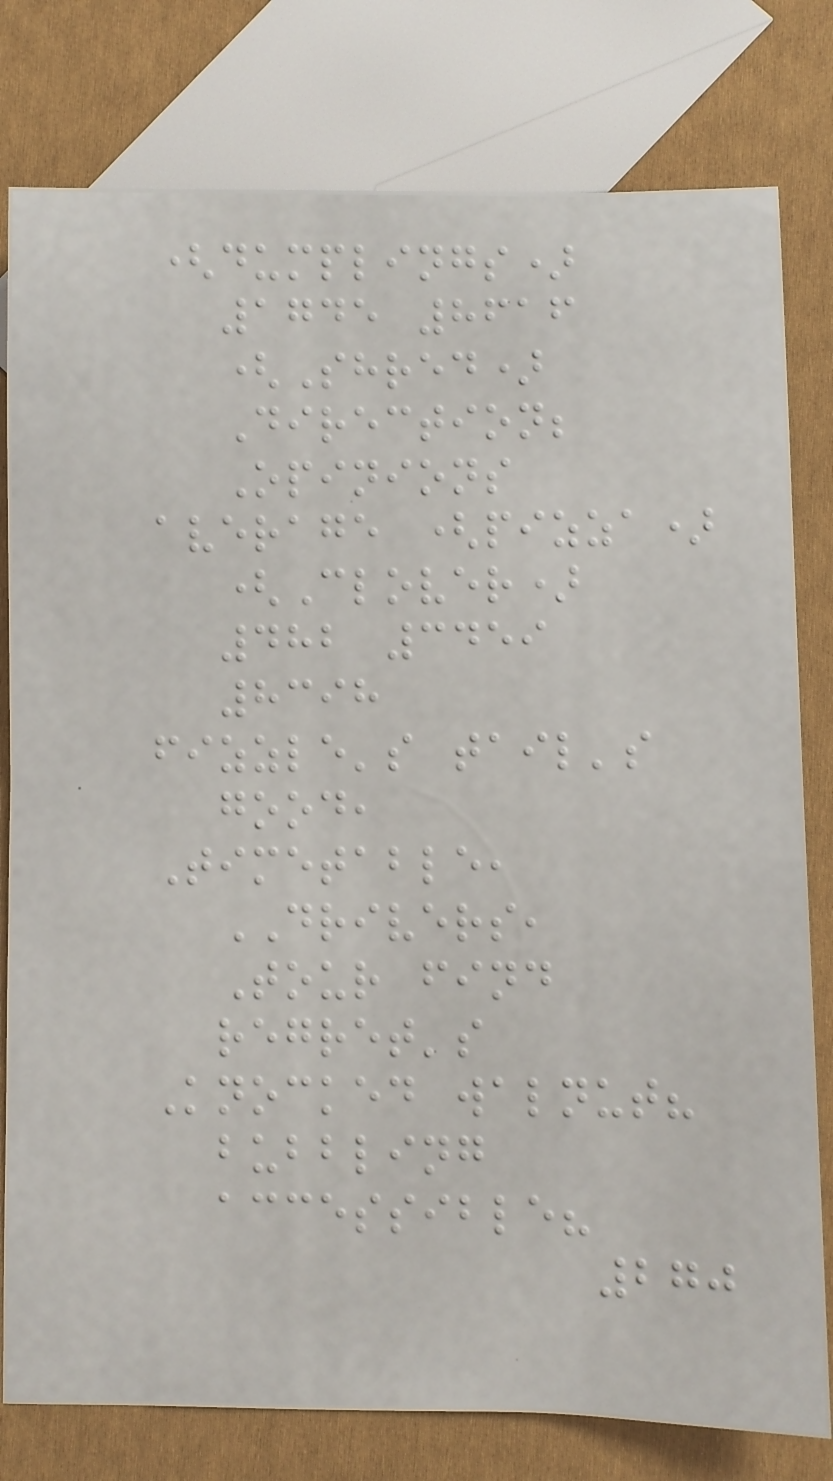(dumplings)
1745 8616
(Shred)
Direction;
Opinions
average (pizza)
(Clover)
482 3459
8398
fizzle's tail's
good,
Timetable,
DRIVERS,
Tour find
regret's
Knocked walnut?
bubbling
accessible?
270
